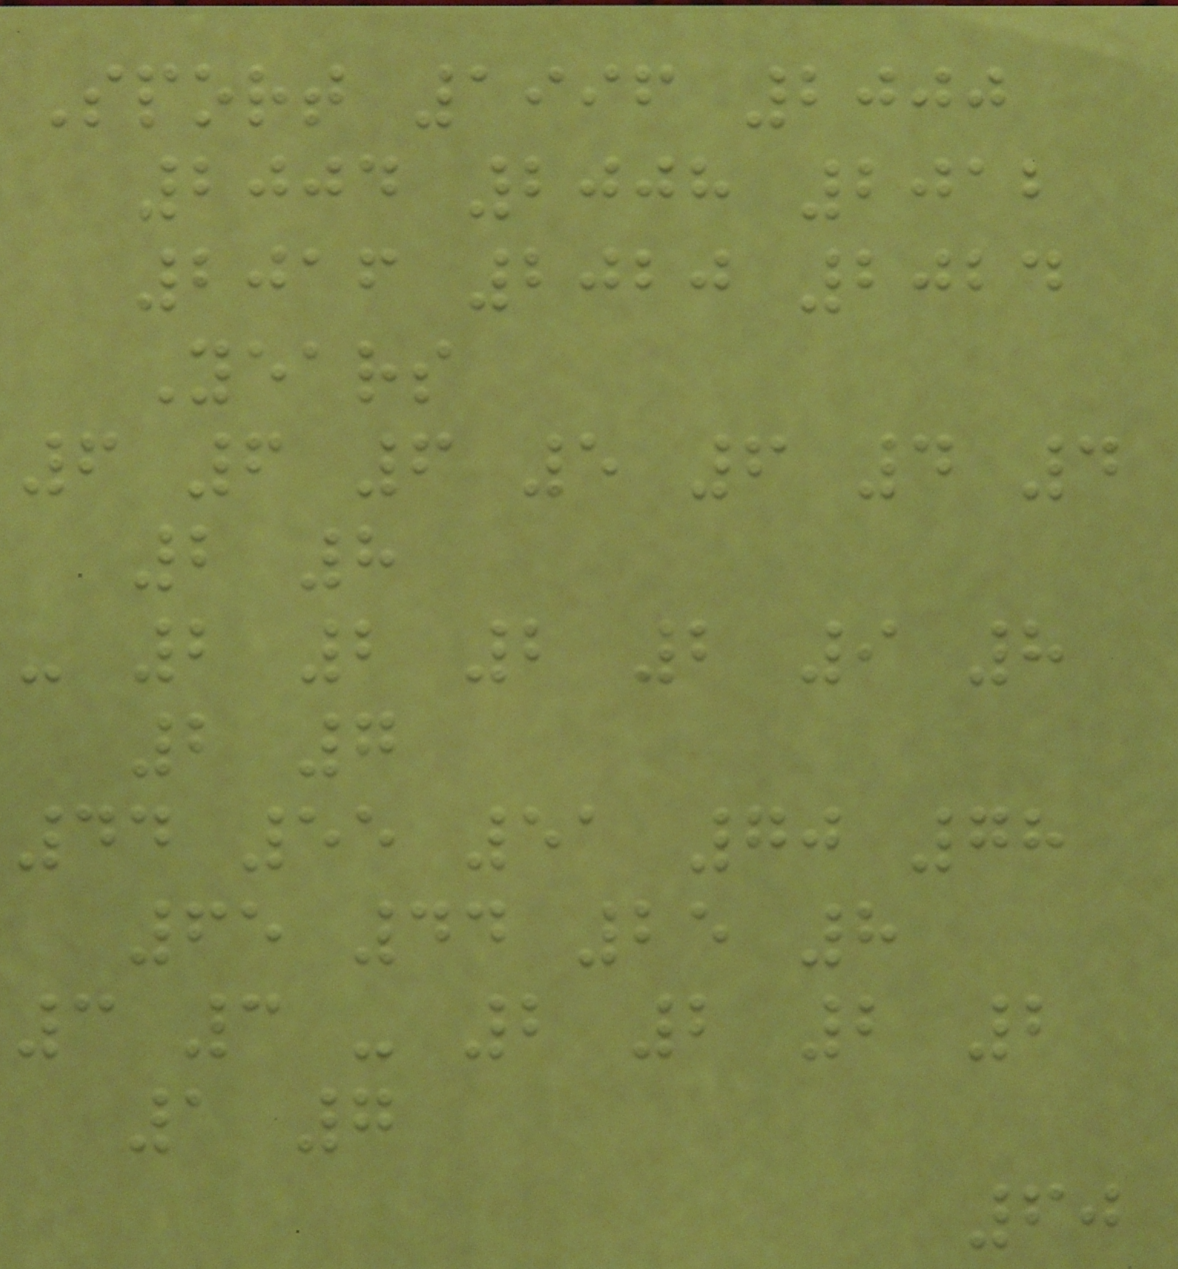Sport 1996 2000
2004 2008 2012
2016 2020 2024
Years
6 6 6 5 6 4 4
2 8
- 2 2 2 2 9 8
2 7
44 55 51 70 78
65 44 25 8
3 3 - 2 2 2 2
1 7
60
